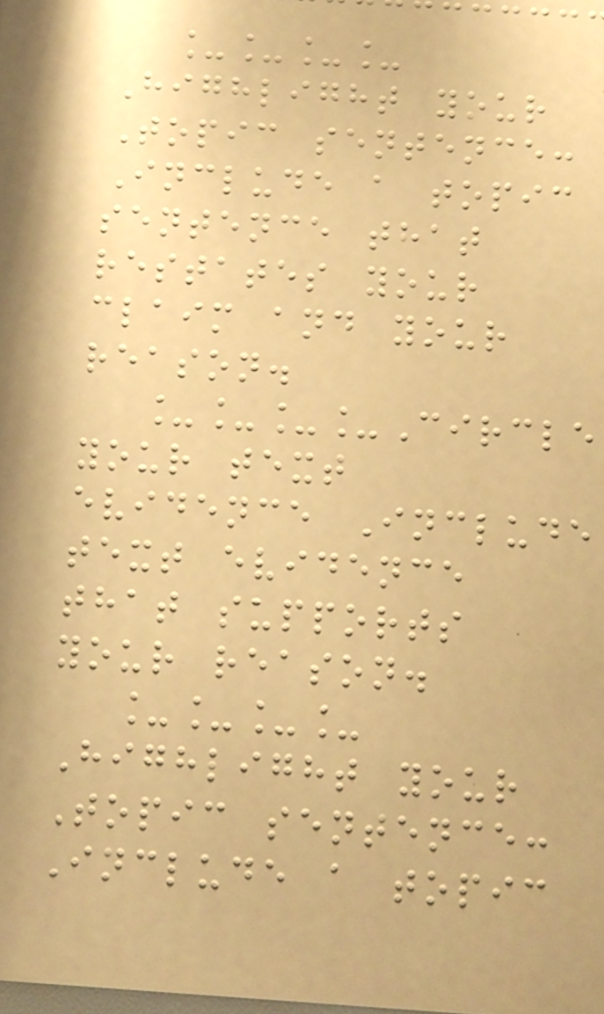____
Highlight your
Topic sentence:
Include a topic
sentence that
restates your
claim and your
reason.
____Circle
your text
evidence Include
text evidence
that supports
your reason.
____
Highlight your
Topic sentence:
Include a topic
